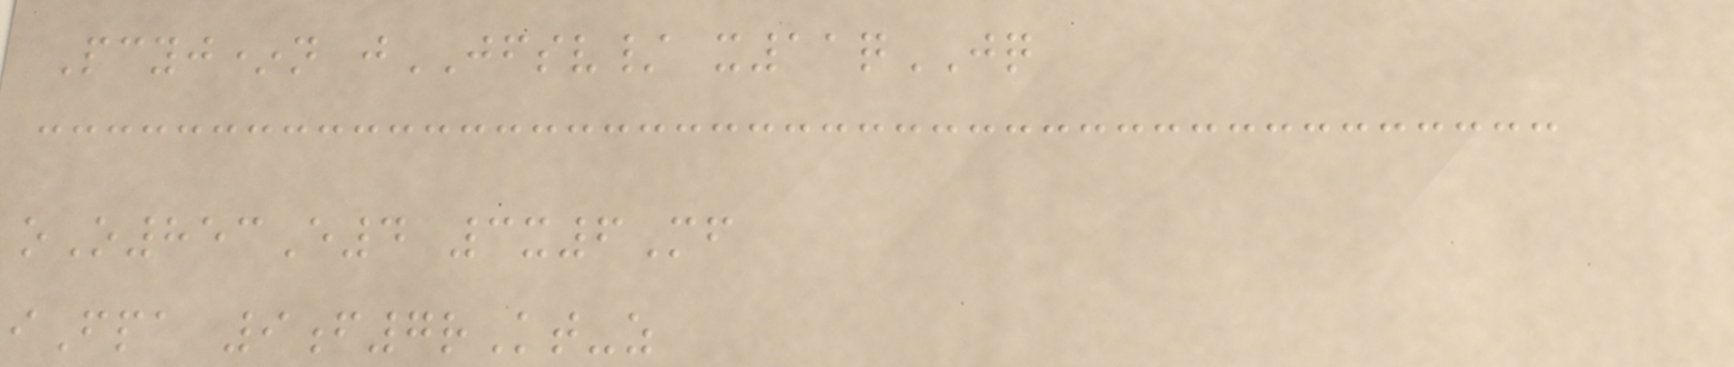Pcyj*n jJFSV/ x11qJQ
oO853E4 3x6Mf
iFpa 9f7rKt-z
